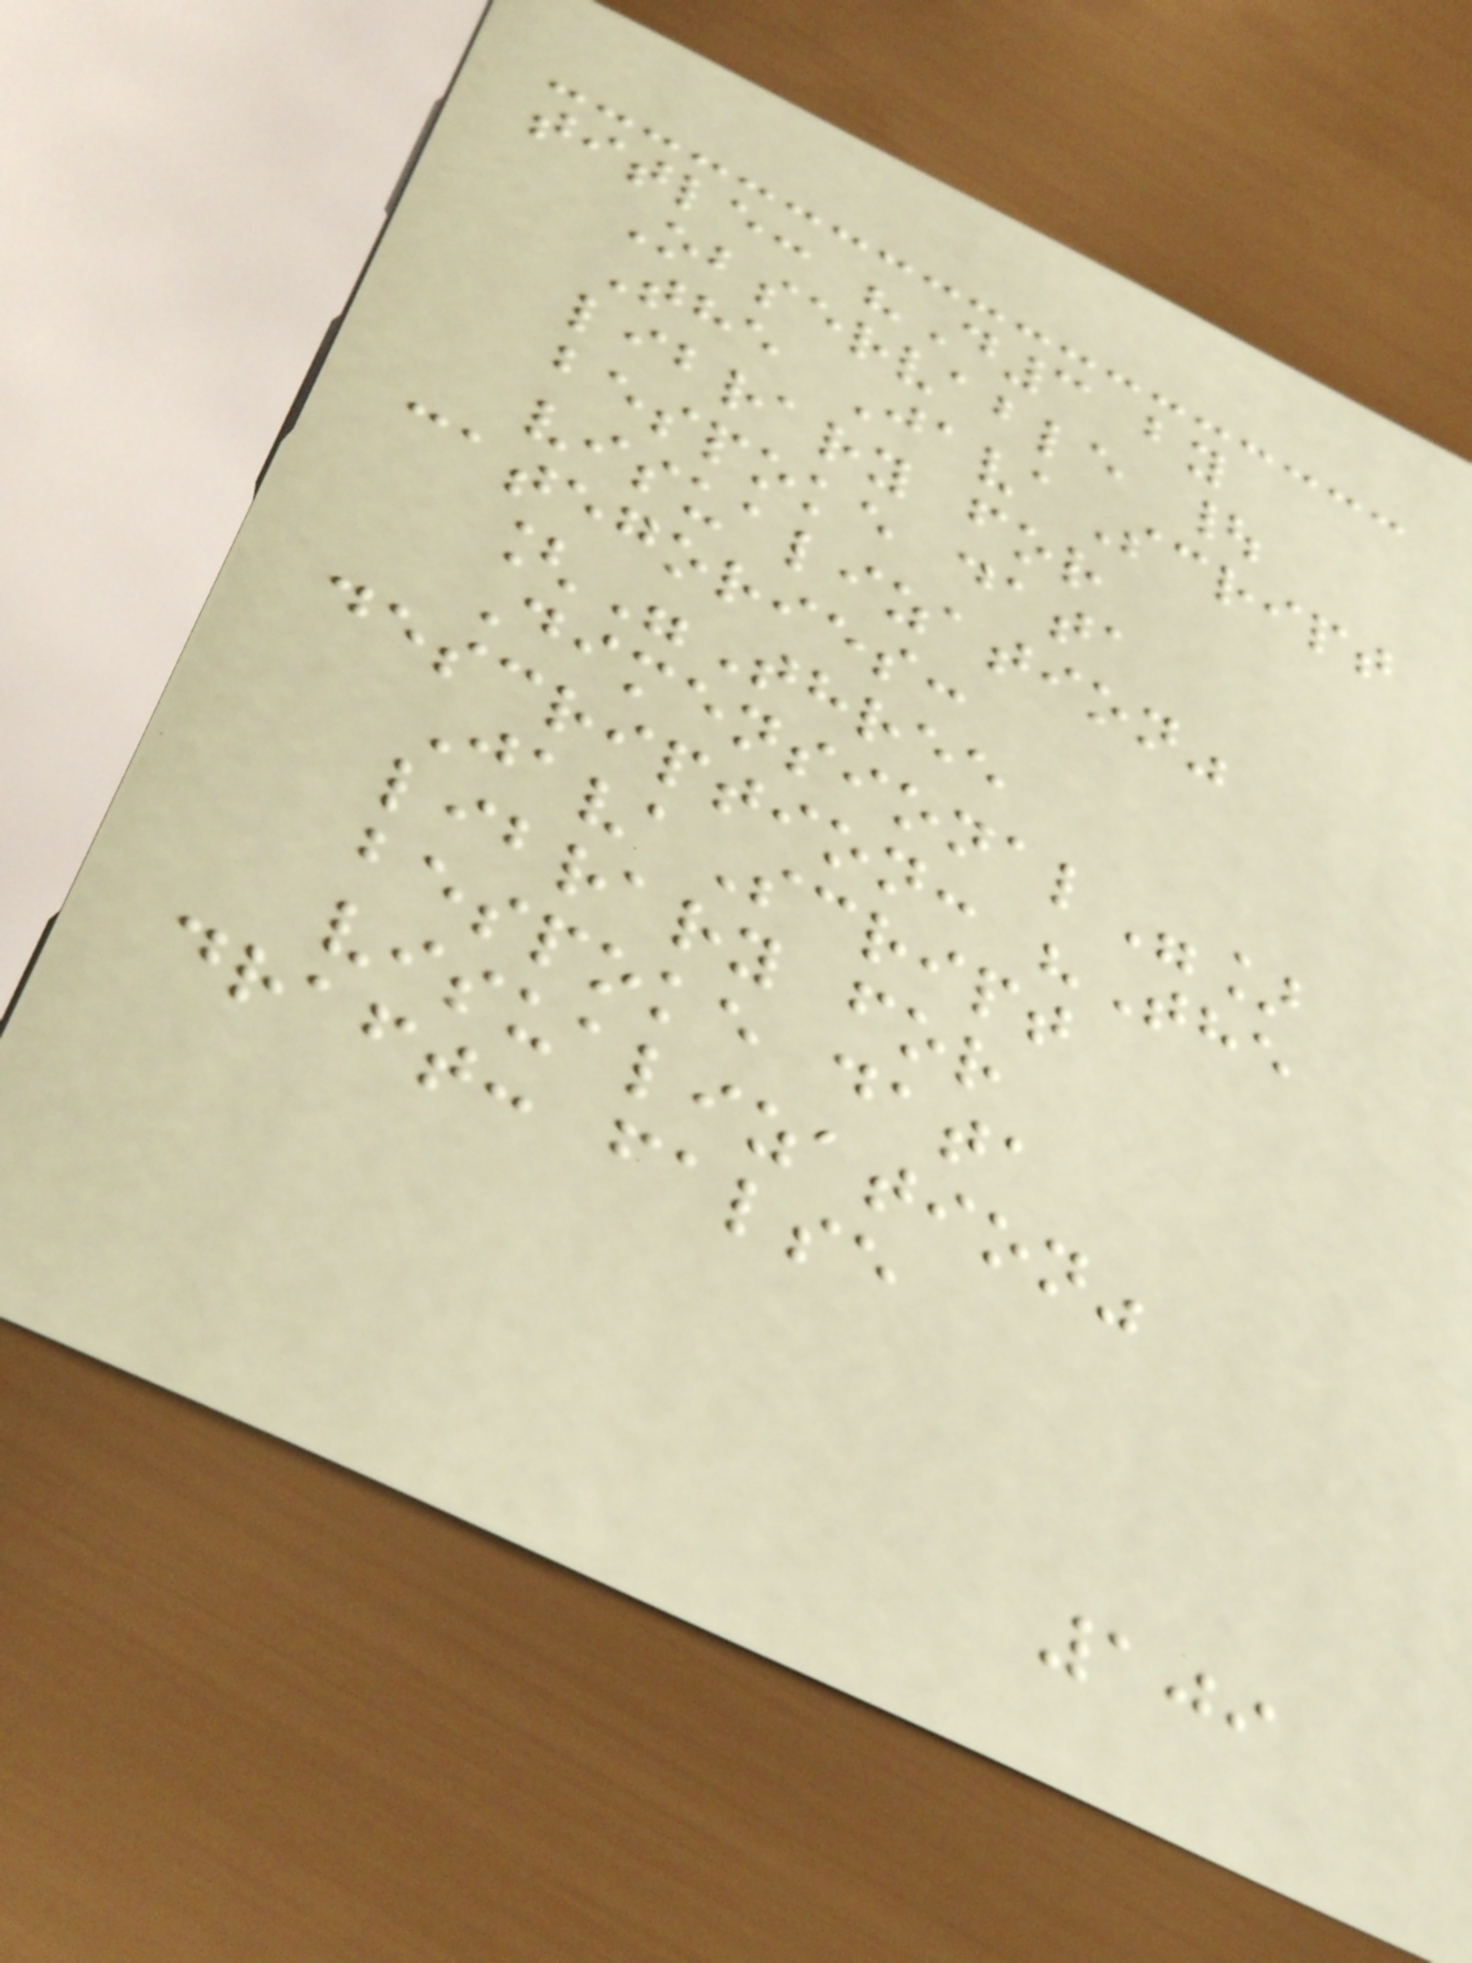title: "D3 by
Observable |
The JavaScript
library for
bespoke data
visualization"
categories:
["Three
Dimensional"]
description: "The
JavaScript
library for
bespoke data
visualization"
draft: false
109
